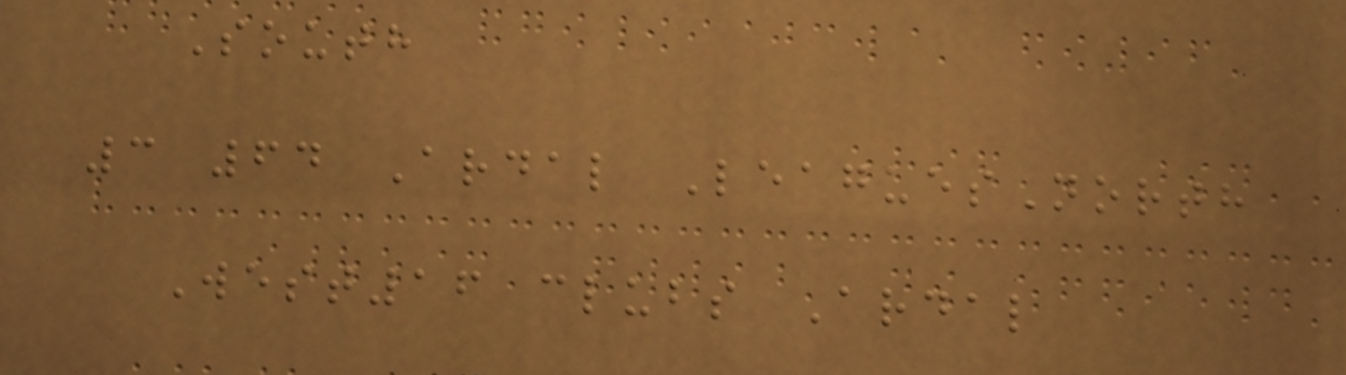South
3 64 Ardal LeaguesNorth
West16 clubs Ardal
